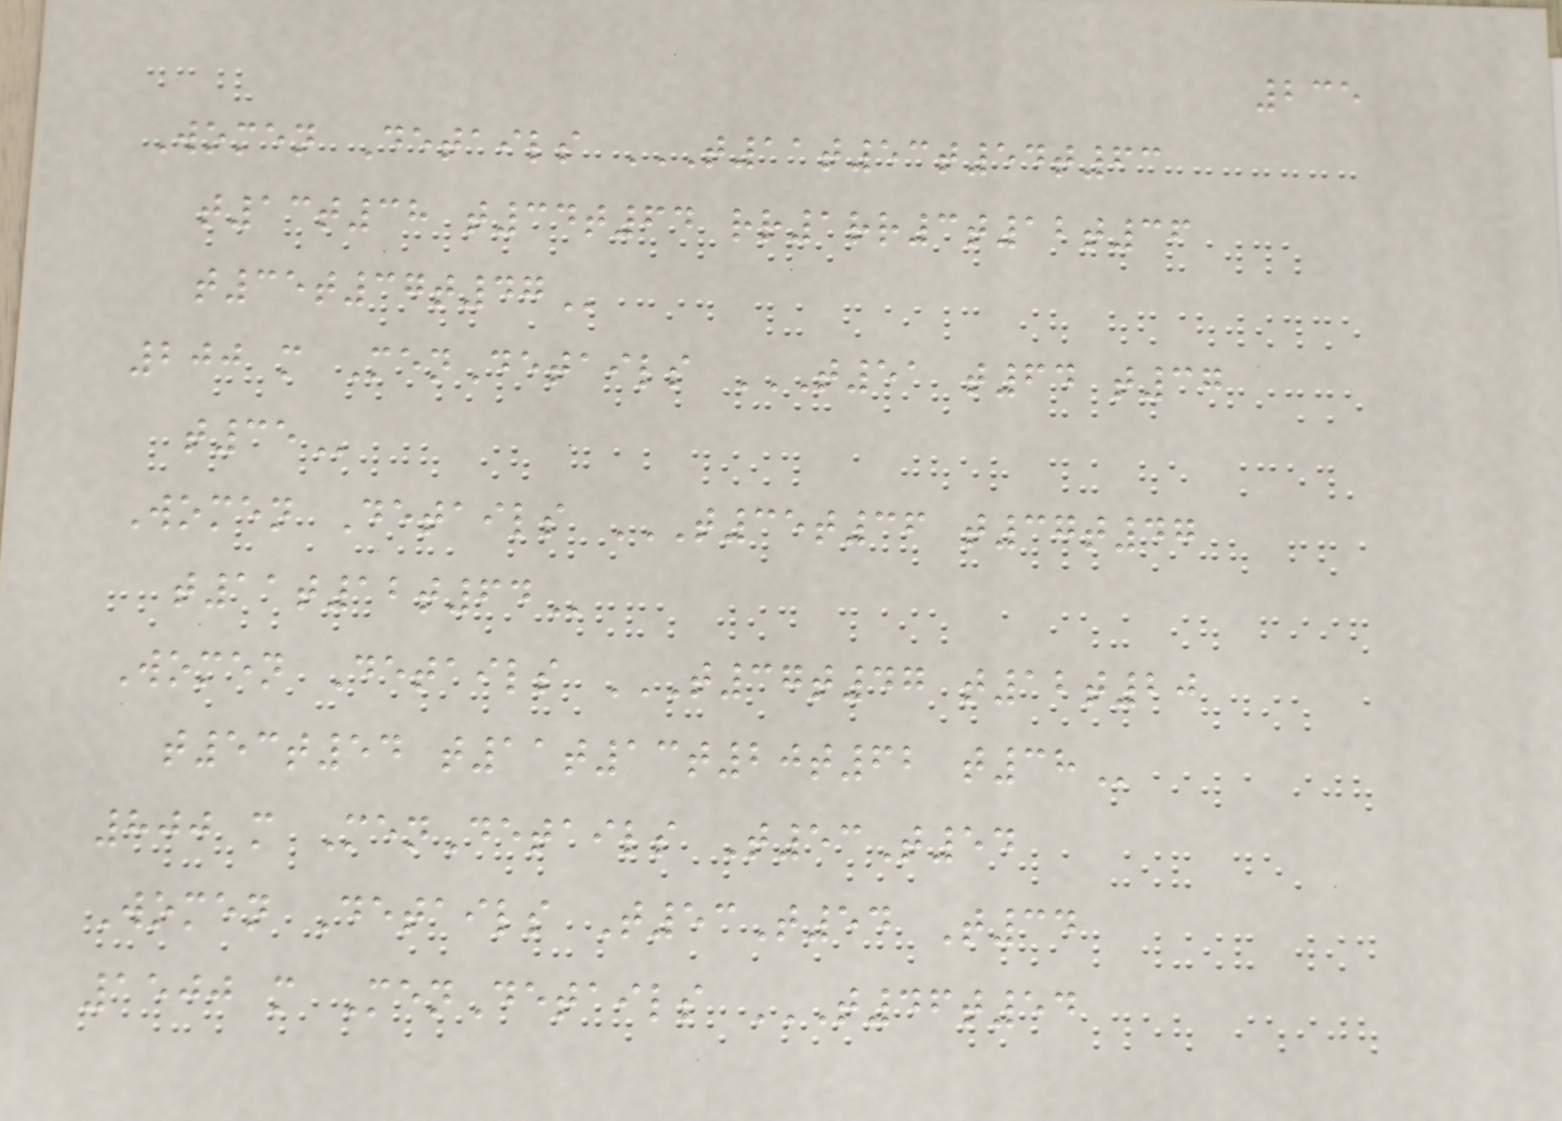235
Women Details T11T53T54T63
T13T38 T34T64 RR1RR3T12T36
T35T37T47
200 m MenDetails T51 T64 T37
T35
Women Details T35T36 T37T47
T11T12T64
Women Details T37T47 T12T20
T53T54 T11T13T20T62 T38
800 m MenDetails T53T54
Women Details T53T54 T34
1500 m MenDetails T46T54
